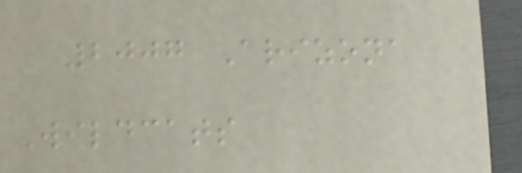2007 Arizona
Wildcats
